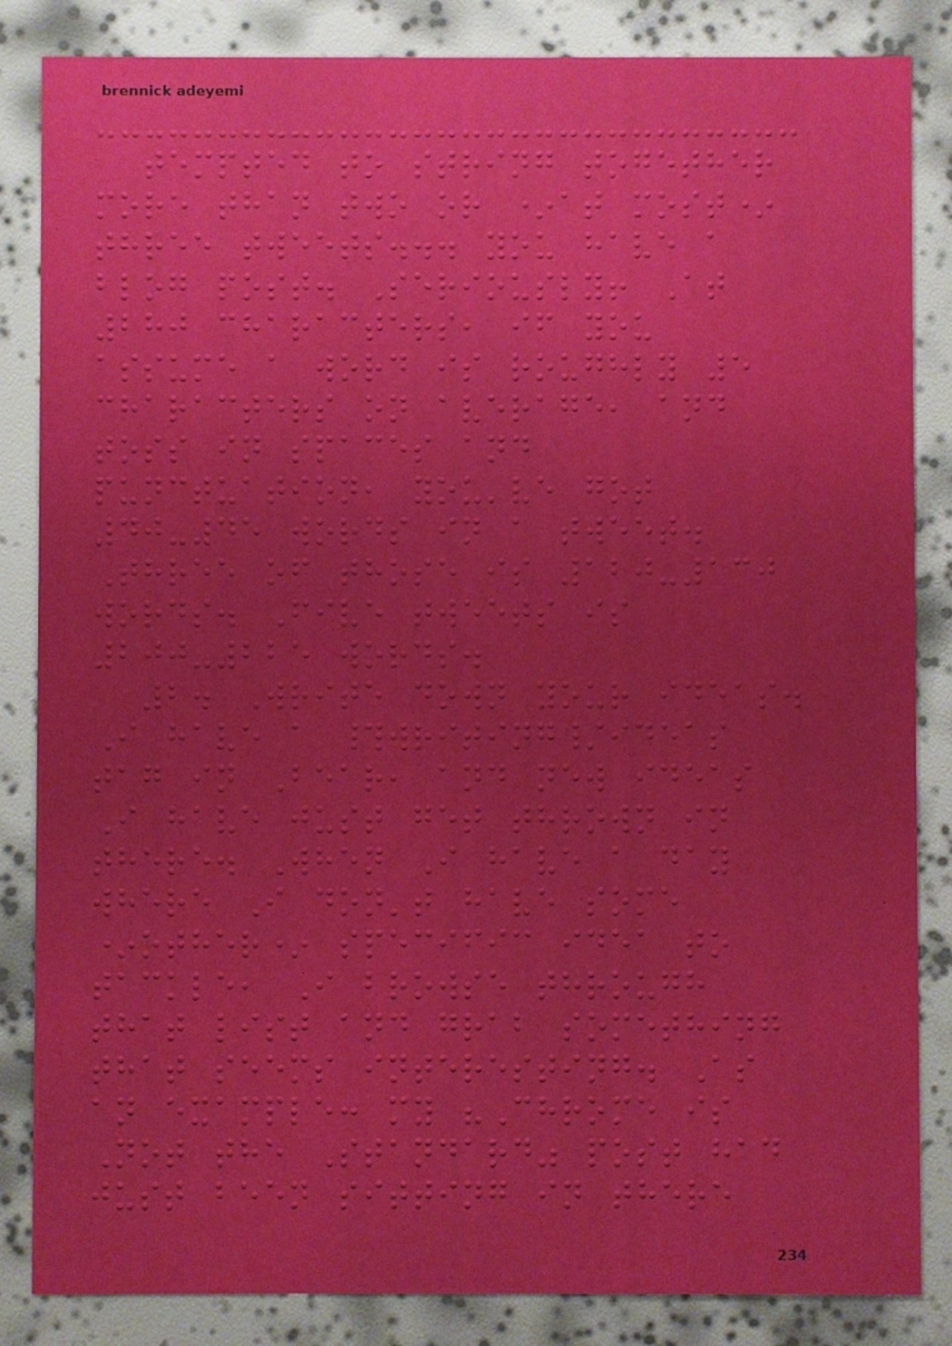tempted to string together
more than two or *at most*
three tweets... you have a
blog post. Seriously! At
280 characters, if you
assume a word is roughly 5
characters on average, and
toss in spaces and
punctuation, you've got
40-45 words in a tweet.
Three of those is 120-130
words. Five tweets is
200-225 words.
2. Write down your ideas.
I have a #writing/ideas
tag in Bear, and new ideas
I have just get thrown in
there. When I have a day
where I don't have some
*other* specific idea to
tackle, I browse through
that list and grab something
that seems interesting. As
an example: my "Chrome is
Not the Standard" post had
just been sitting in there
